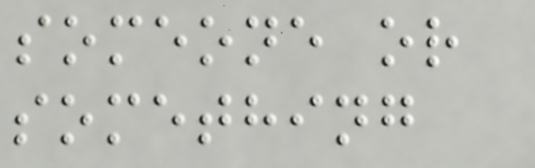someone or
something
